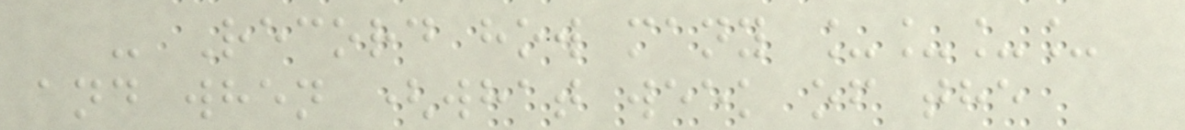- Record how many ____
and when (what week of the
